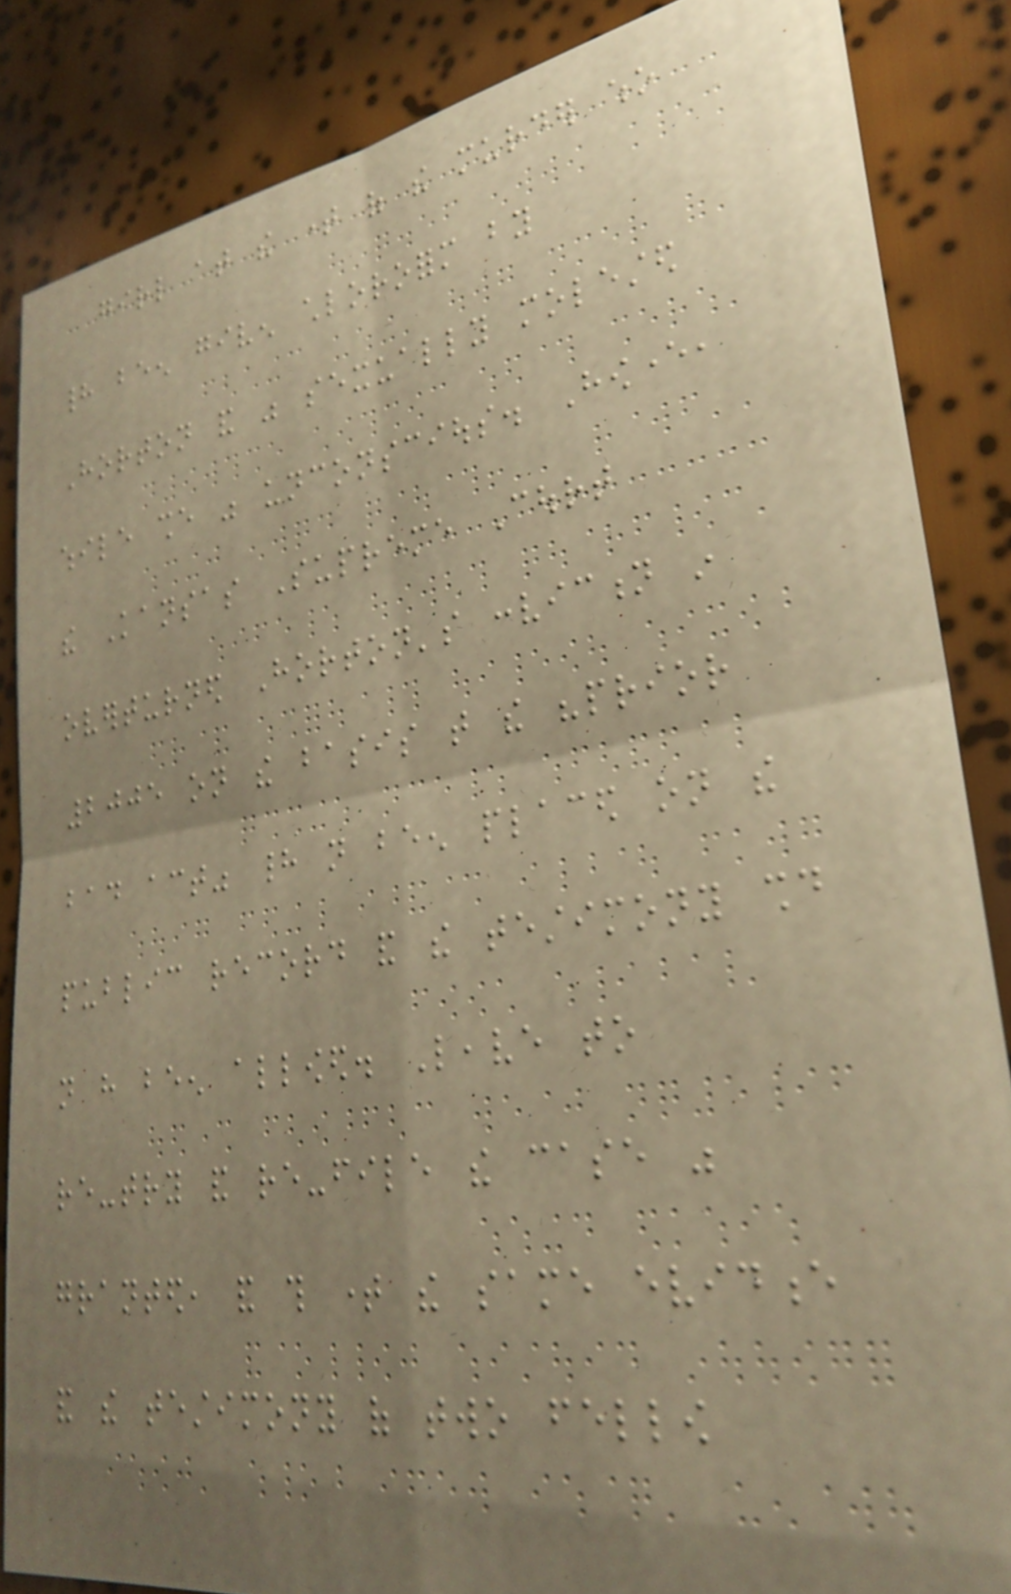girl at the time of the murder who
had been given chloroform by
Horton and was sexually molested
while she was unconscious. However,
the Kansas Supreme Court
overturned Horton's conviction in
2005 on the basis that the "prior
bad act" had not been placed on the
public record and the testimony should
not have been allowed. Leave to
re-try and re-file the case was
granted, and this time the same evidence
and the testimony of two fellow
